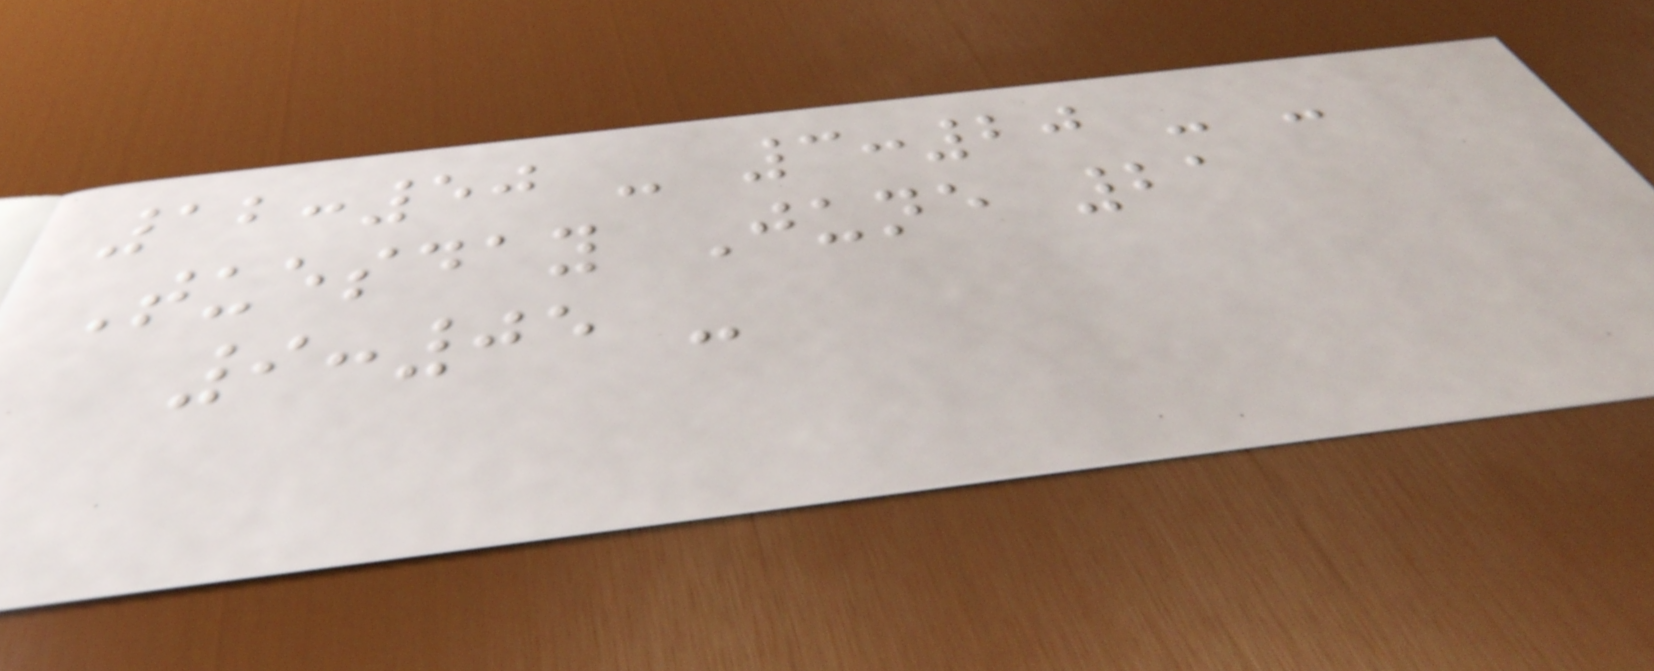12:50 - 3:20 - -
Tuesday June 21
9:05 -
